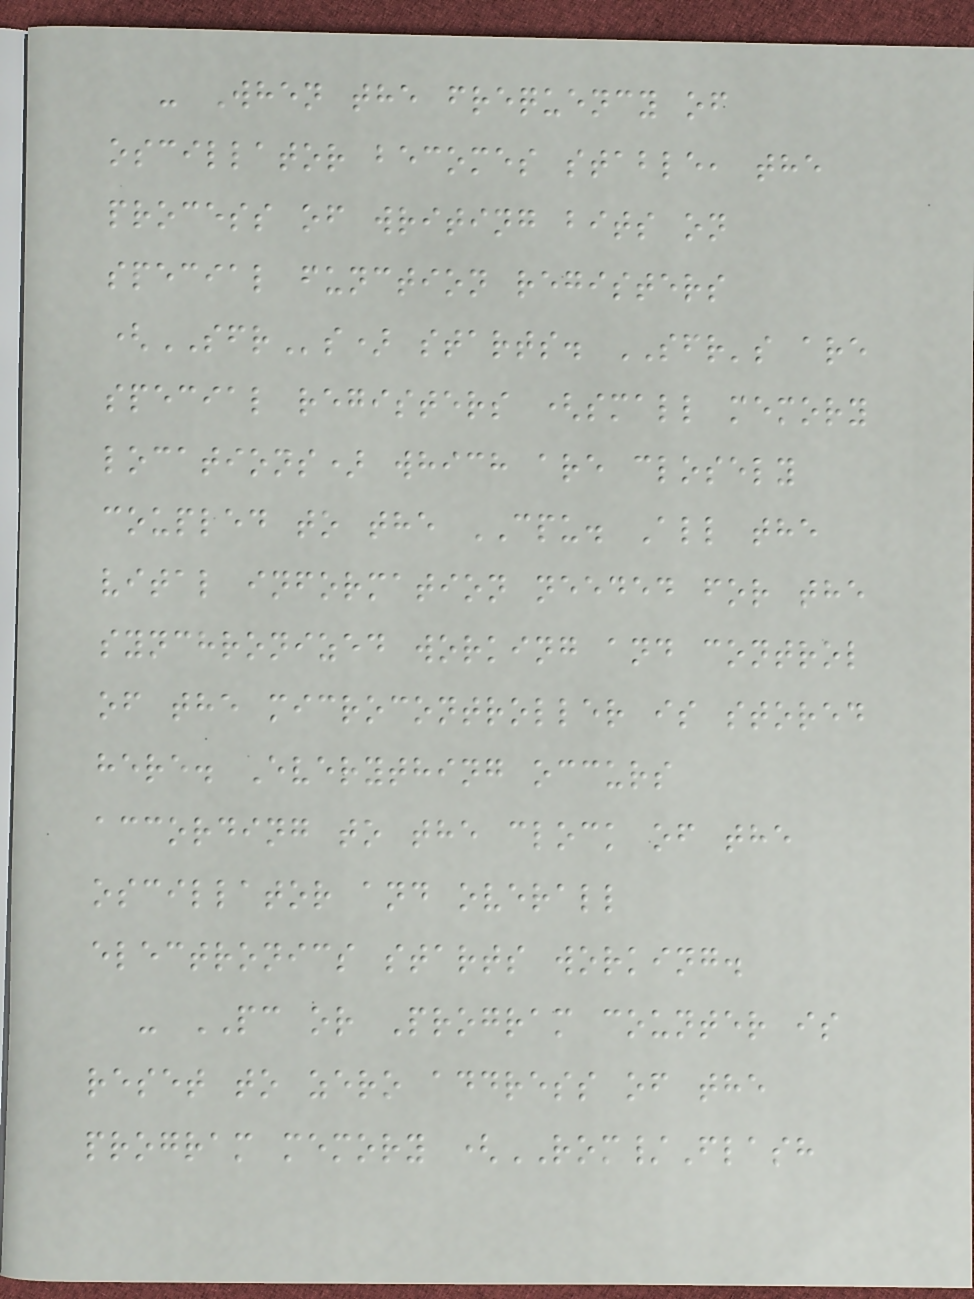- When the frequency of
oscillator becomes stable, the
process of writing bits on
special function registers
(SFRs) starts. SFR's are
special registers (small memory
locations) which are closely
coupled to the CPU. All the
vital information needed for the
synchronized working and control
of the microcontroller is stored
here. Everything occurs
according to the clock of the
oscillator and overall
electronics starts working.
- PC or Program counter is
reset to zero address of the
program memory (ROM/Flash
